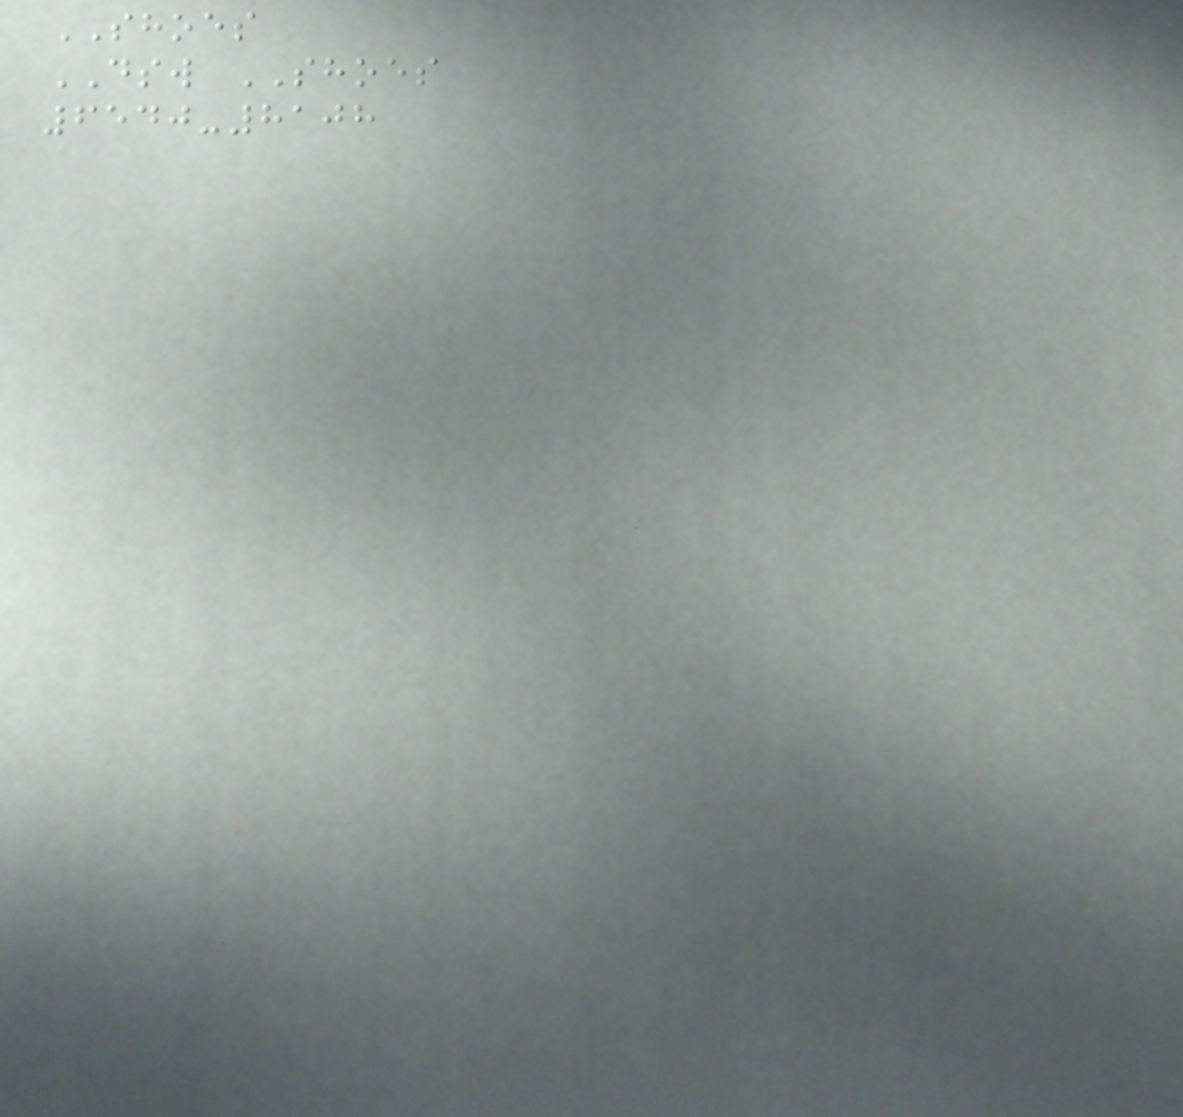SHOES
DSW SHOES
6540-8108
